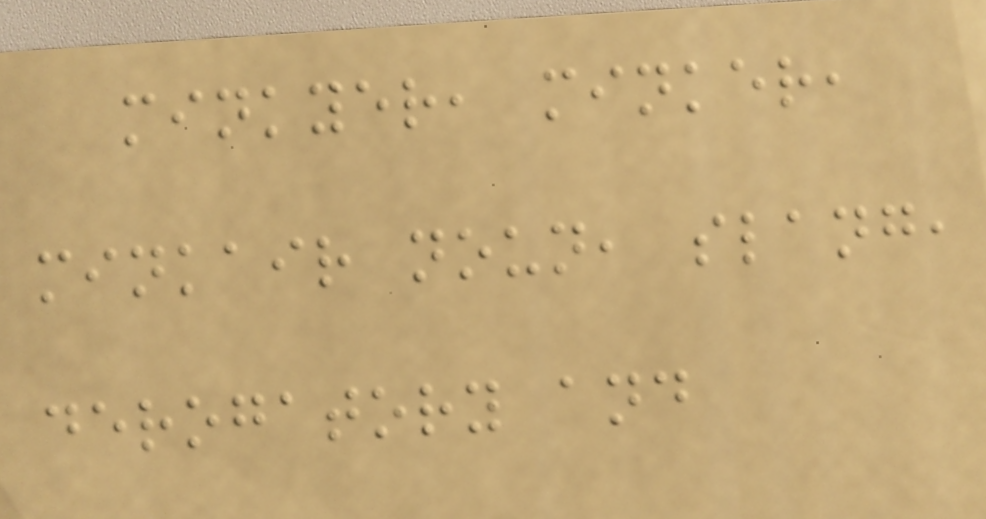minkyer, minker,
minkair noun, slang,
derogatory and
